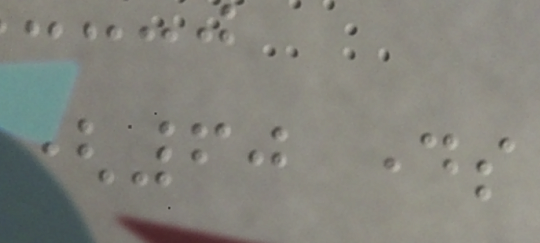(60 days
